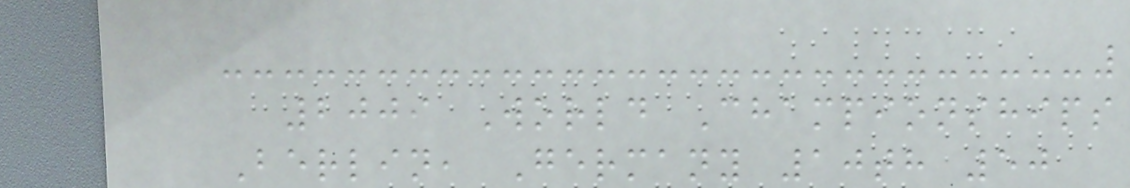2009 World Championships
Berlin, Germany 10th 50
